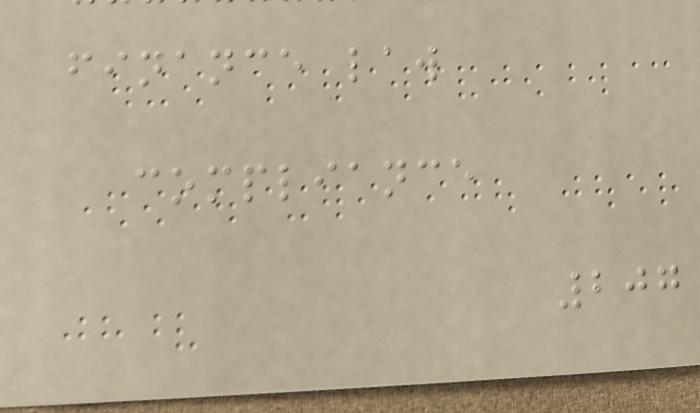finance law
compliance
207
